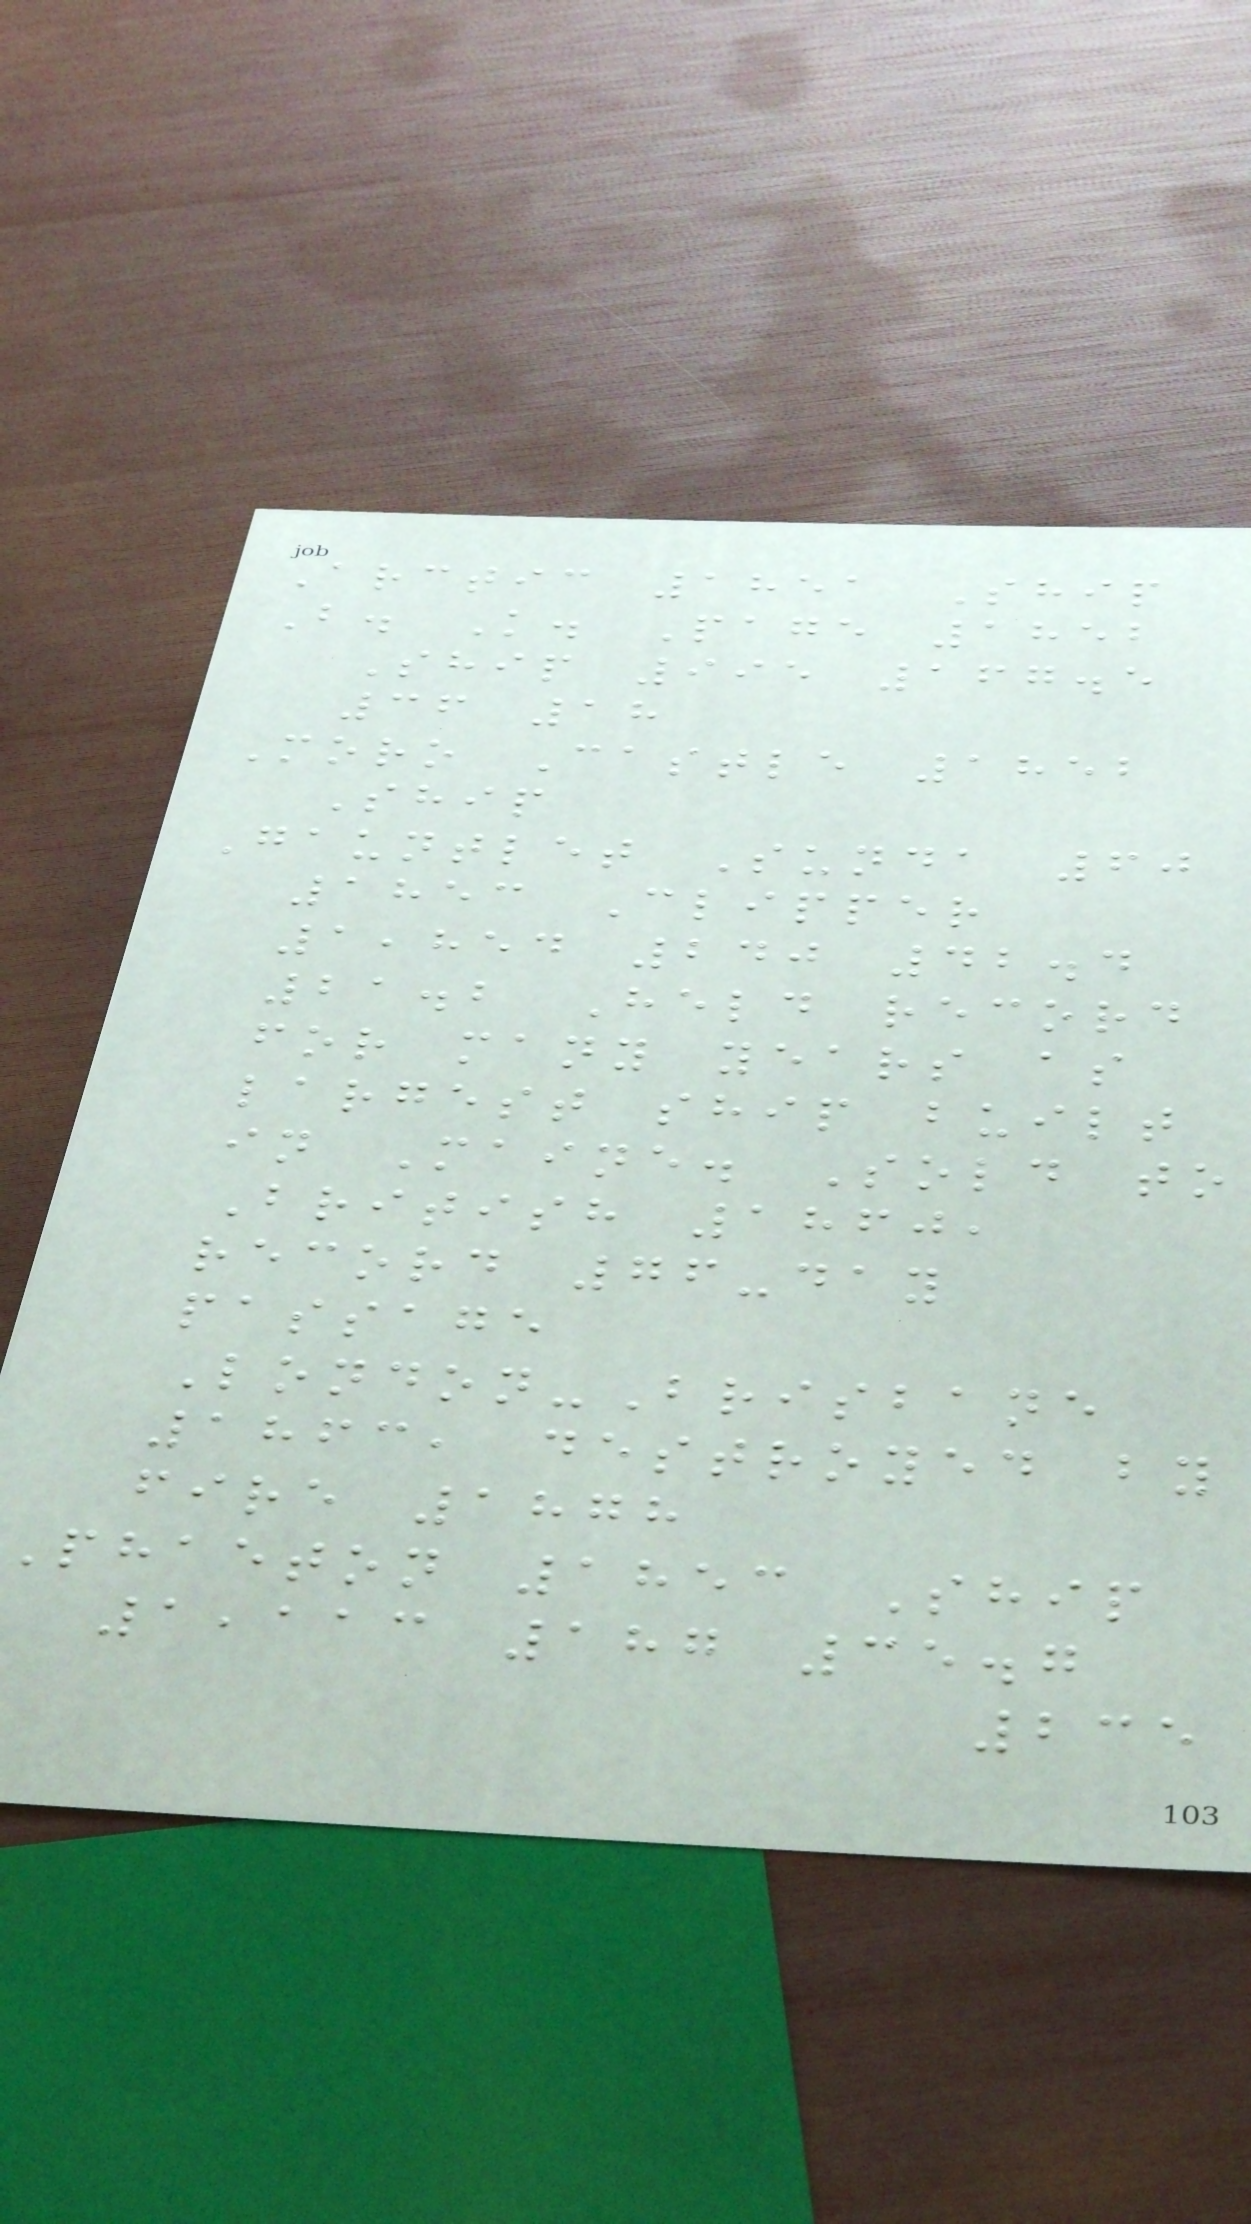Arctic 1851 Ship
B. K. Page 1852
Ship 995 167.5
36 18
Moro Castle 1852
Ship
Gauntlet Sunda 60
1853 Clipper
1,854 240 42.4
21.2 Held record
for many years as
largest ship built
in Maine. Sold to
British 1860,
record 76-day
passage
London-Brisbane
1863, destroyed by
fire 1878
phaeton 1853 Ship
1,113 187 35.7
235
